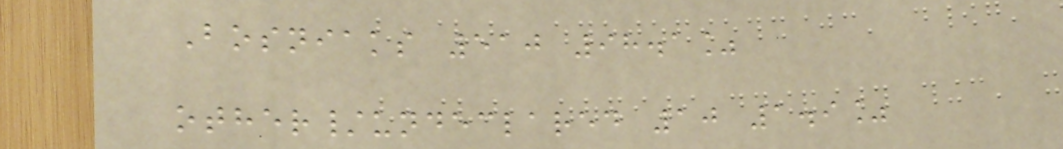Bosniaks 510 98.1%
other/undeclared 10 1.9%
